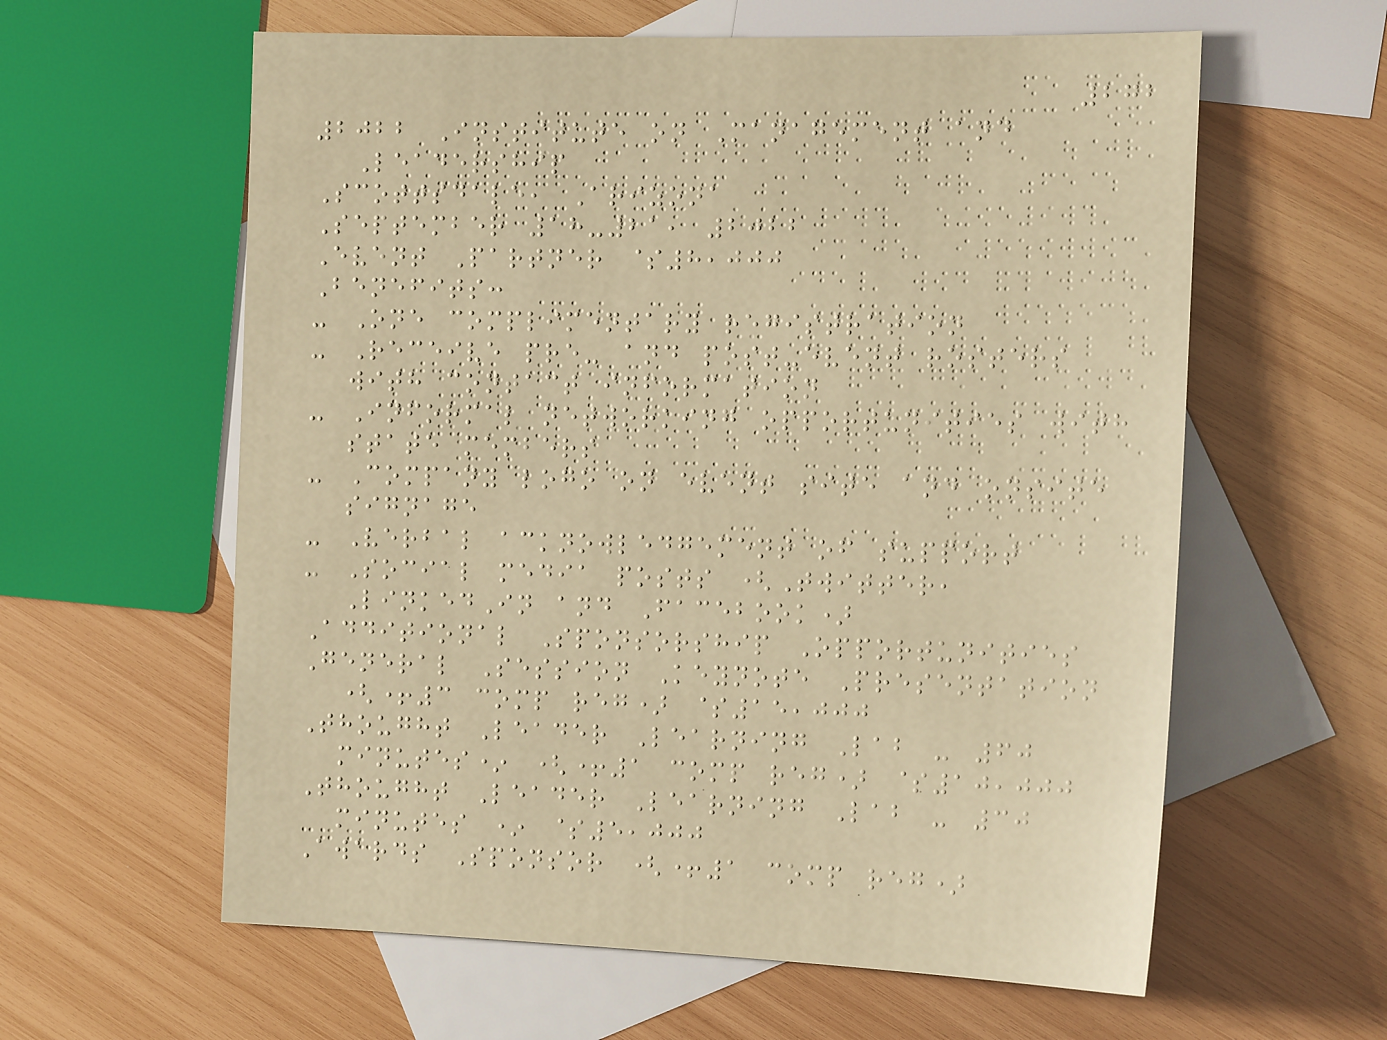272
2022 Institute on Management and
Leadership
Scottsdale, Arizona
September 18-21, 2022
Event Partner $8,000
Benefits:
- One complimentary registration
- Receive pre- and post-event rosters
with contact information
- Informal networking opportunities with
state members
- Company logo on event site and onsite
signage
- Verbal acknowledgement of support
- Social media posts (Twitter,
LinkedIn and Facebook)
Additional Sponsorship Opportunities
General Session Keynote Presentation
(+3 comp reg) $15,000
Thought Leader Learning Lab - 60
minutes* (+1 comp reg) $10,000
Thought Leader Learning Lab - 30
minutes * $5,000
Awards Sponsor (+1 comp reg)
